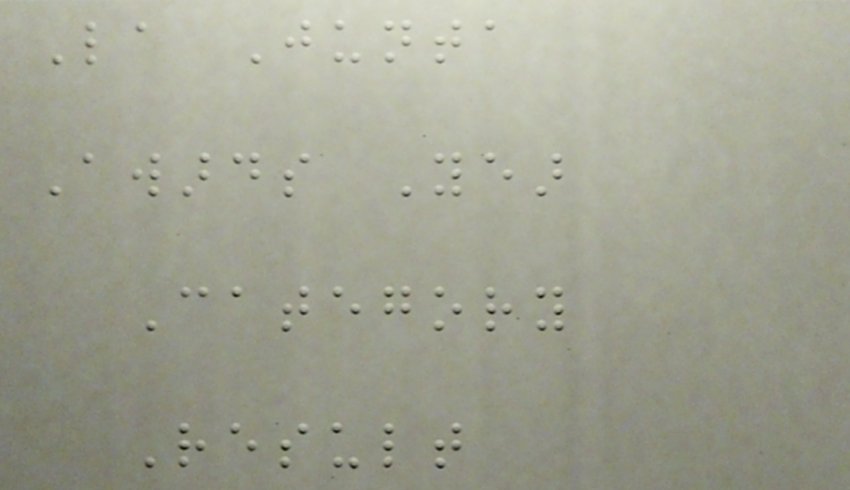La Junta
Awards Year
Category
Result
